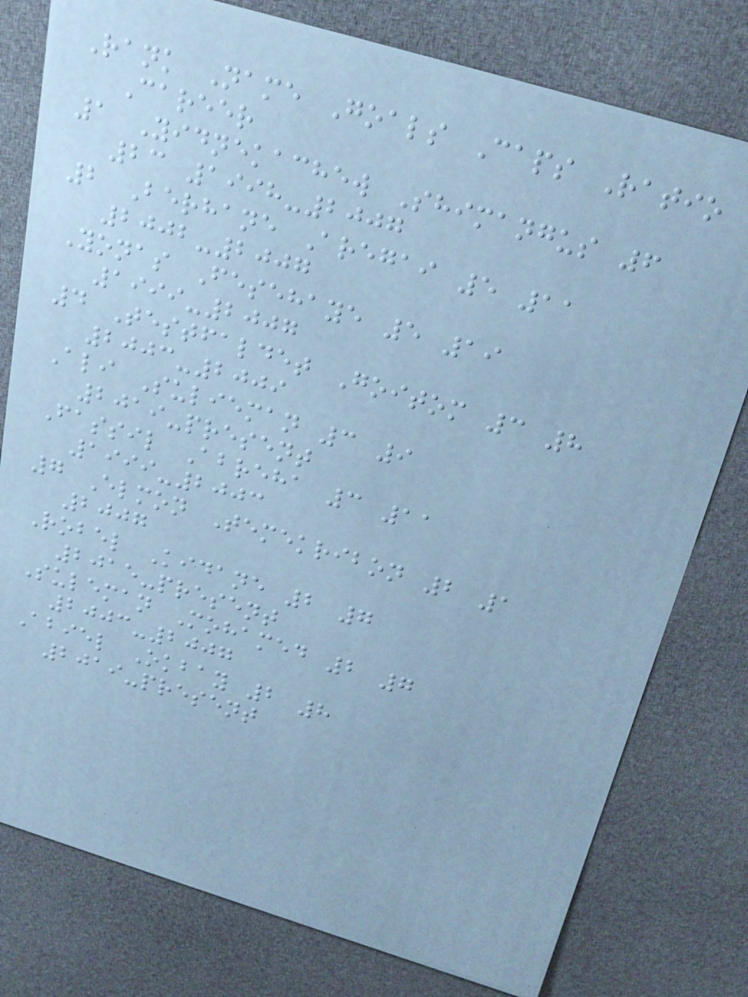Rank Name Goals Caps Ratio
Career
1 Yidnekachew Shimangus 6
23 1998-2007
2 Berhane Aregai 5 11
2002-2007
Yonas Fesehaye 5 19
1999-2007
4 Testfaldet Goitom 3 8
2003-2009
Ali Sulieman 3 9
2019-present
Fassil Abreha 3 11
1999-2003
7 Elmon Temekribon 2 1
2007
Robel Kidane 2 7
2015-present
Suleman Mohamed 2 7
2003-2007
Abiel Okbay 2 8
2019-present
